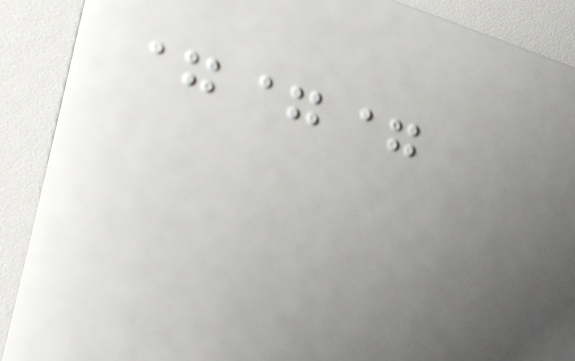===
